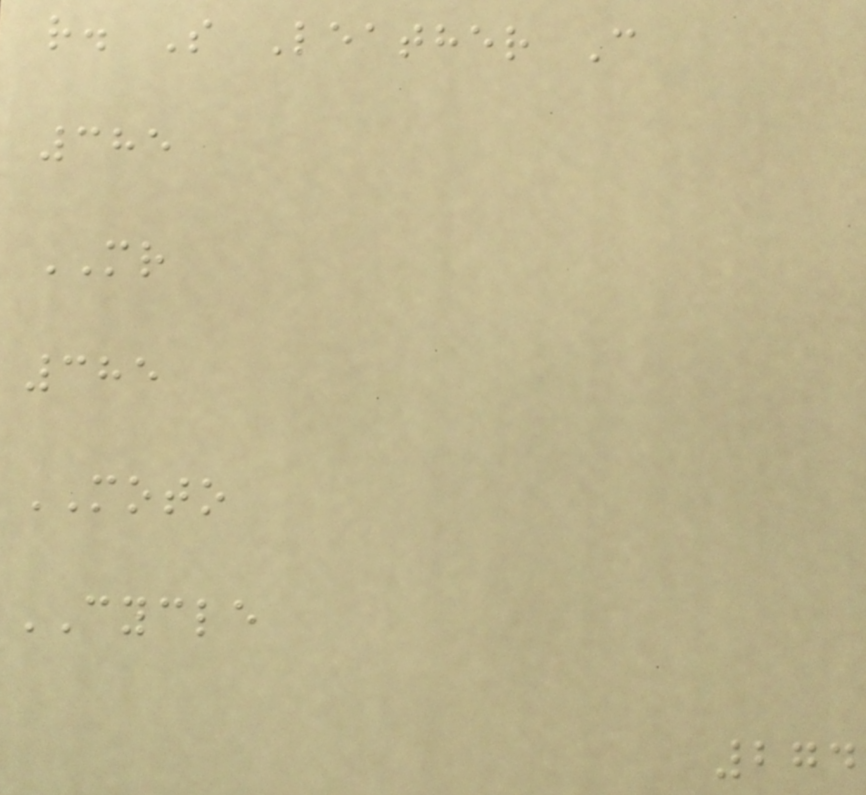r. S Leather C
385
MR
385
MOTO
CYCLE
274
